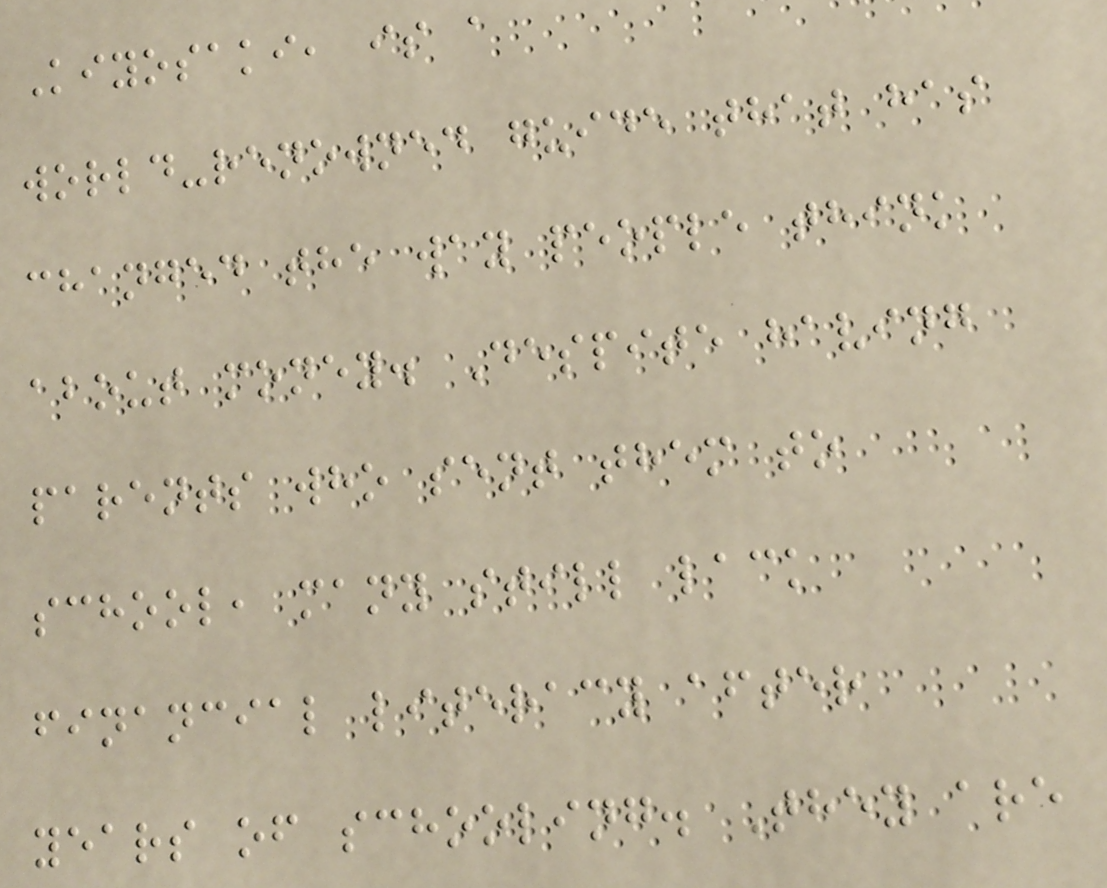Kiyosaki, is a
world-renowned guide that has
changed the way people think
about money. Despite having
parents who sent them to
school, many still lack
financial literacy after
years of schooling. They are
